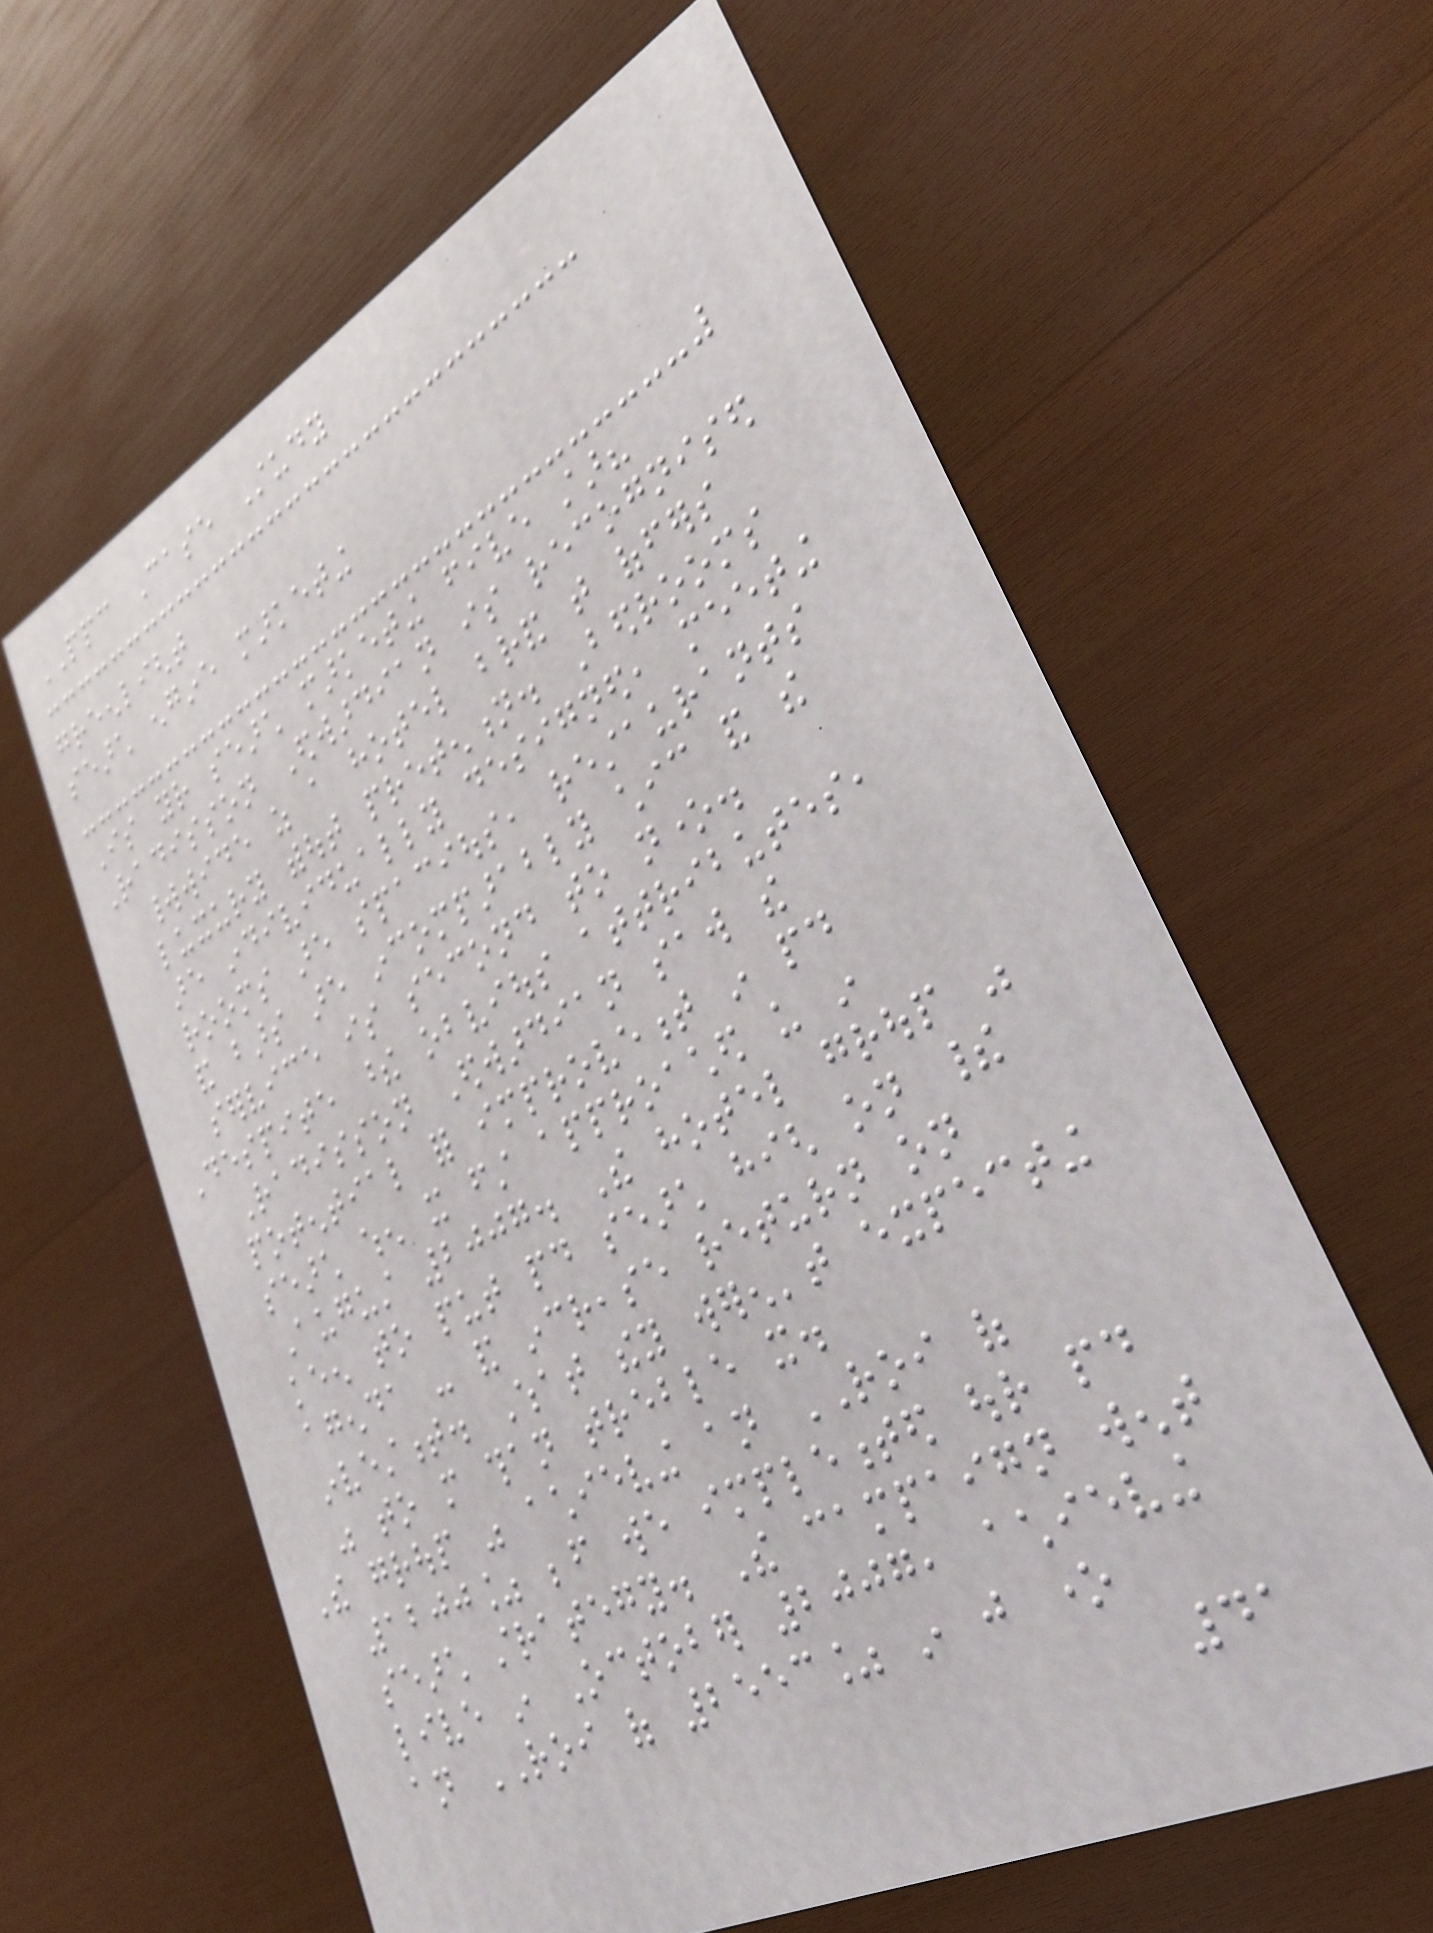PPC Case Study
greenlight
search engine marketing
Is your search marketing five star?
Radisson Edwardian is recognised
worldwide as a hotel brand that offers
luxury without pretention. Bedrooms
are individually designed, meeting
rooms are spacious, restaurants
and bars are incomparably chic and the
service is second to none.
Despite these obvious attributes,
Radisson Edwardian saw the
potential for improvement in paid
search when it first approached us in
August 2007. The hotel group was
keen to put paid search high on their
agenda - and increase return on
investment. What they weren't expecting
was to more than treble it.
The group was achieving an ROI of
1200% before we implemented our paid
search strategy. The campaign went
live in October 2007, achieving
an ROI of 2553% in just one
41
